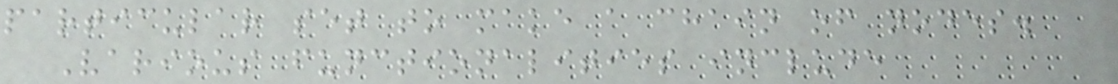particular set to make a chain of nodes.
Various functionalities include
